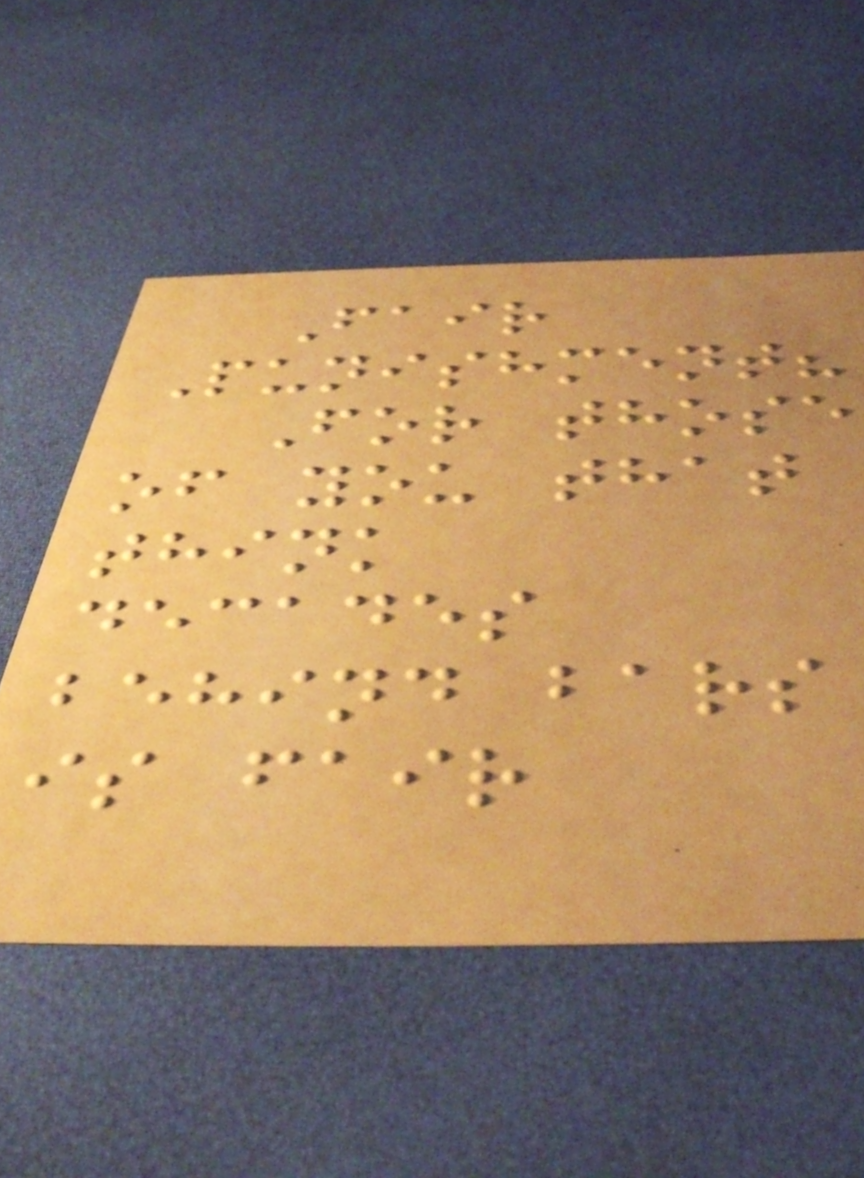Fair
Punishment?
For those
of you that
think
decades
behind bars
is fair
